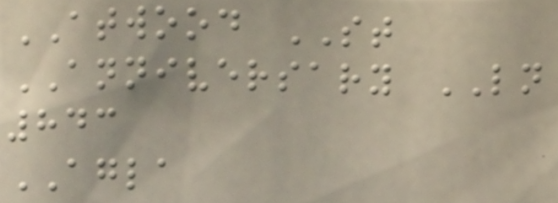ATWOOD ST
ANNIVERSARY LN
843
AGLA
